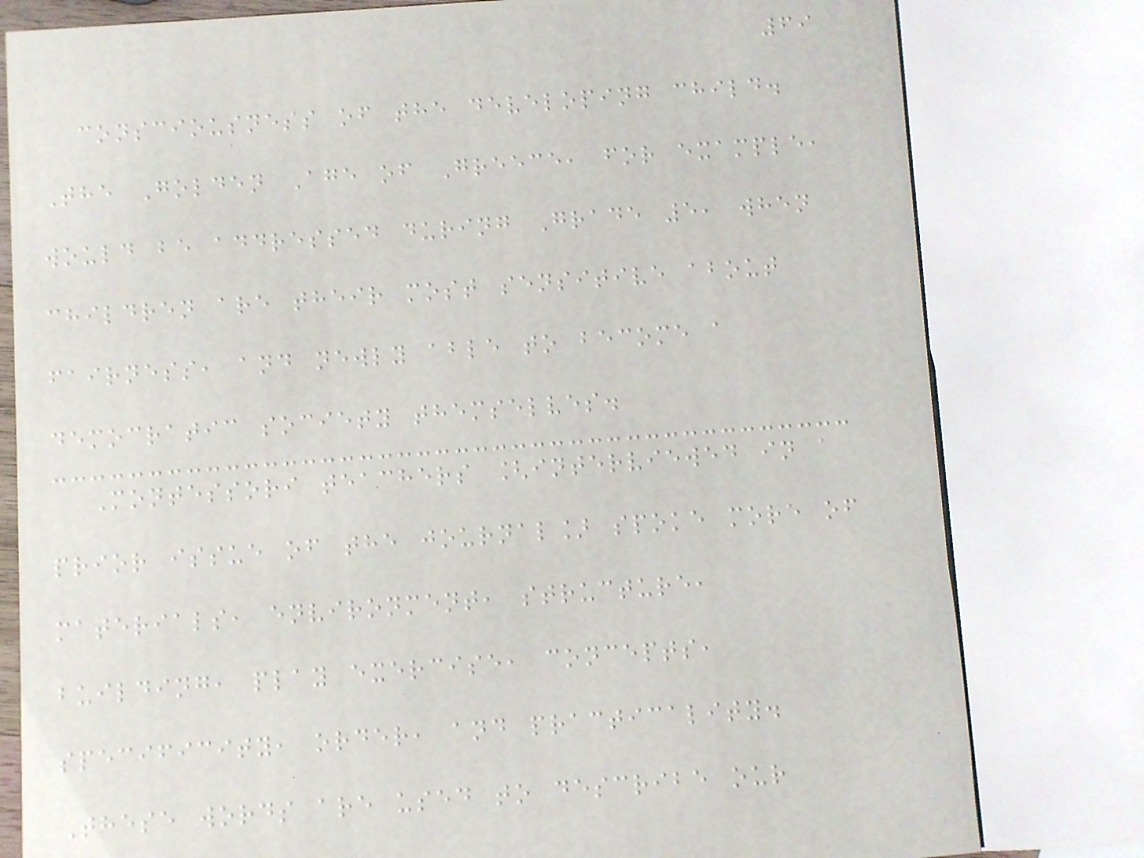69
consciousness of the developing child.
The Golden Age of Greece, for example,
would be addressed during Grade 5, when
children are their most sensitive about
fairness, and newly able to become a
democratic society themselves.
Montessori teachers [interviewed in a
prior issue of the journal] spoke more of
materials, environment, structure,
building, play exercise, concepts,
specificity, order, and practicality.
These words are used to describe our
